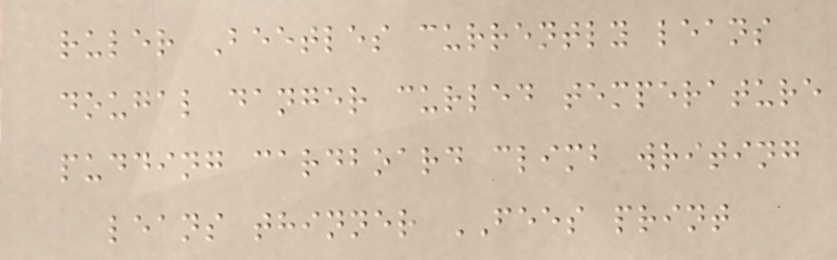ruler Beetles currently leans
dougal danger curled temperature
pudding cardboard climb writing
leans thinner FEES print
